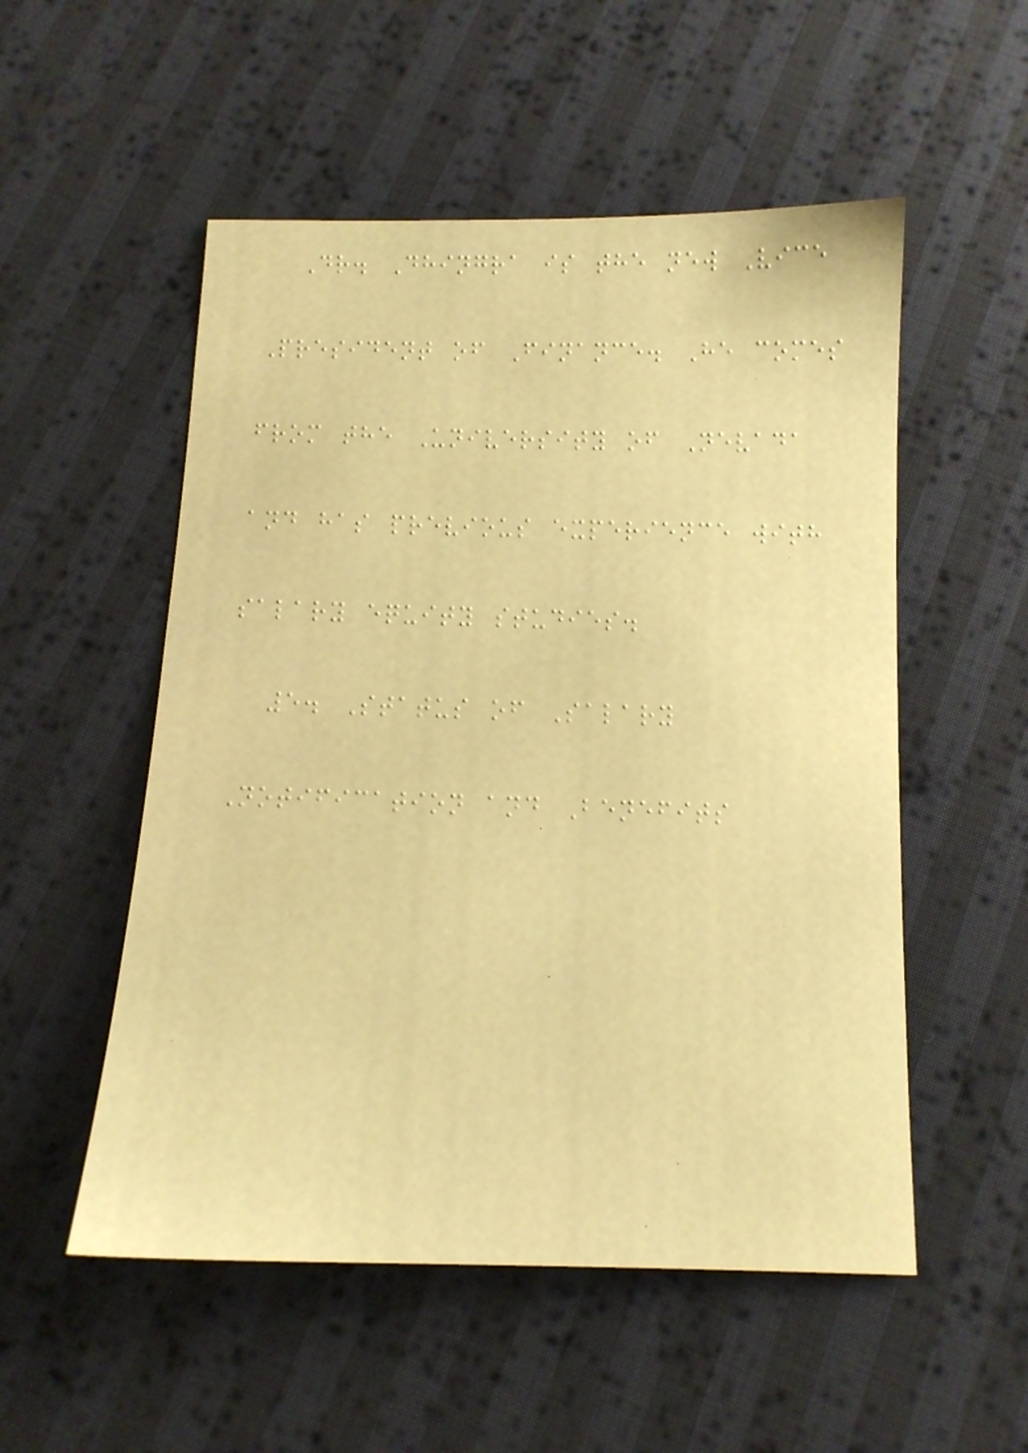Dr. Dhingra is the new Vice
President of Finance. He comes
from the University of Nevada
and has previous experience with
salary equity studies.
5. Status of Salary
Notification and Benefits
